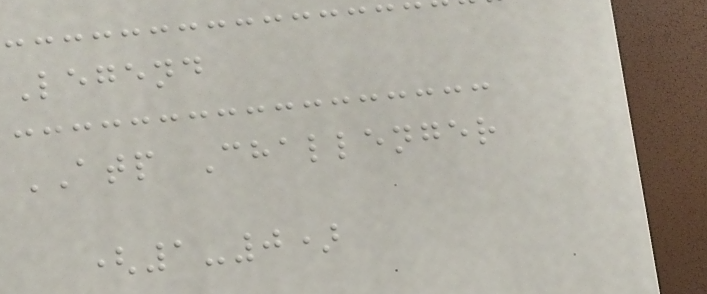Legend
ATP Challenger
(1-0)
